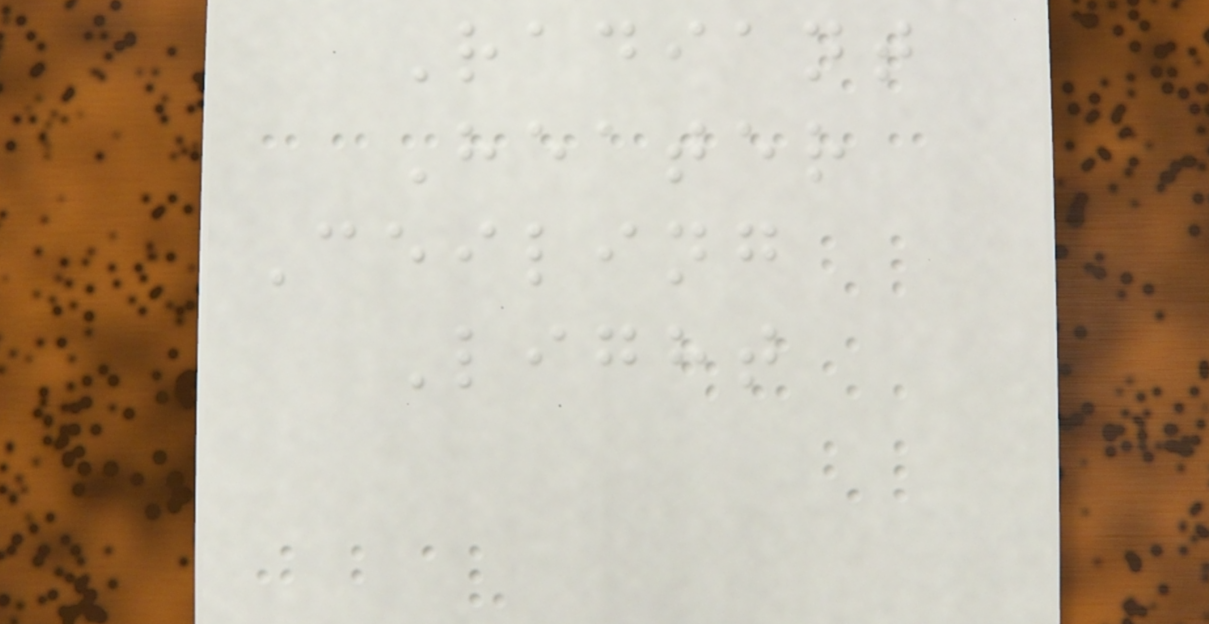Radiant
Heater
Ceiling
Light
